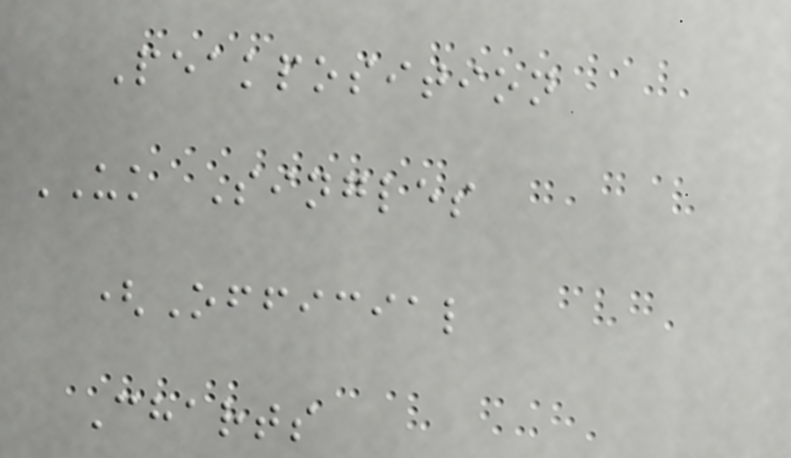Peakposition
UK Singles
(Official
Charts
